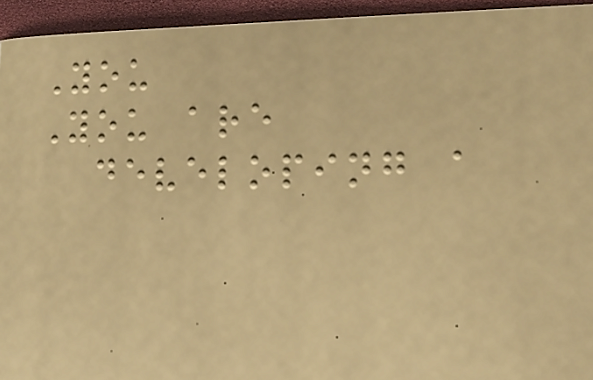You
You are
developing a
